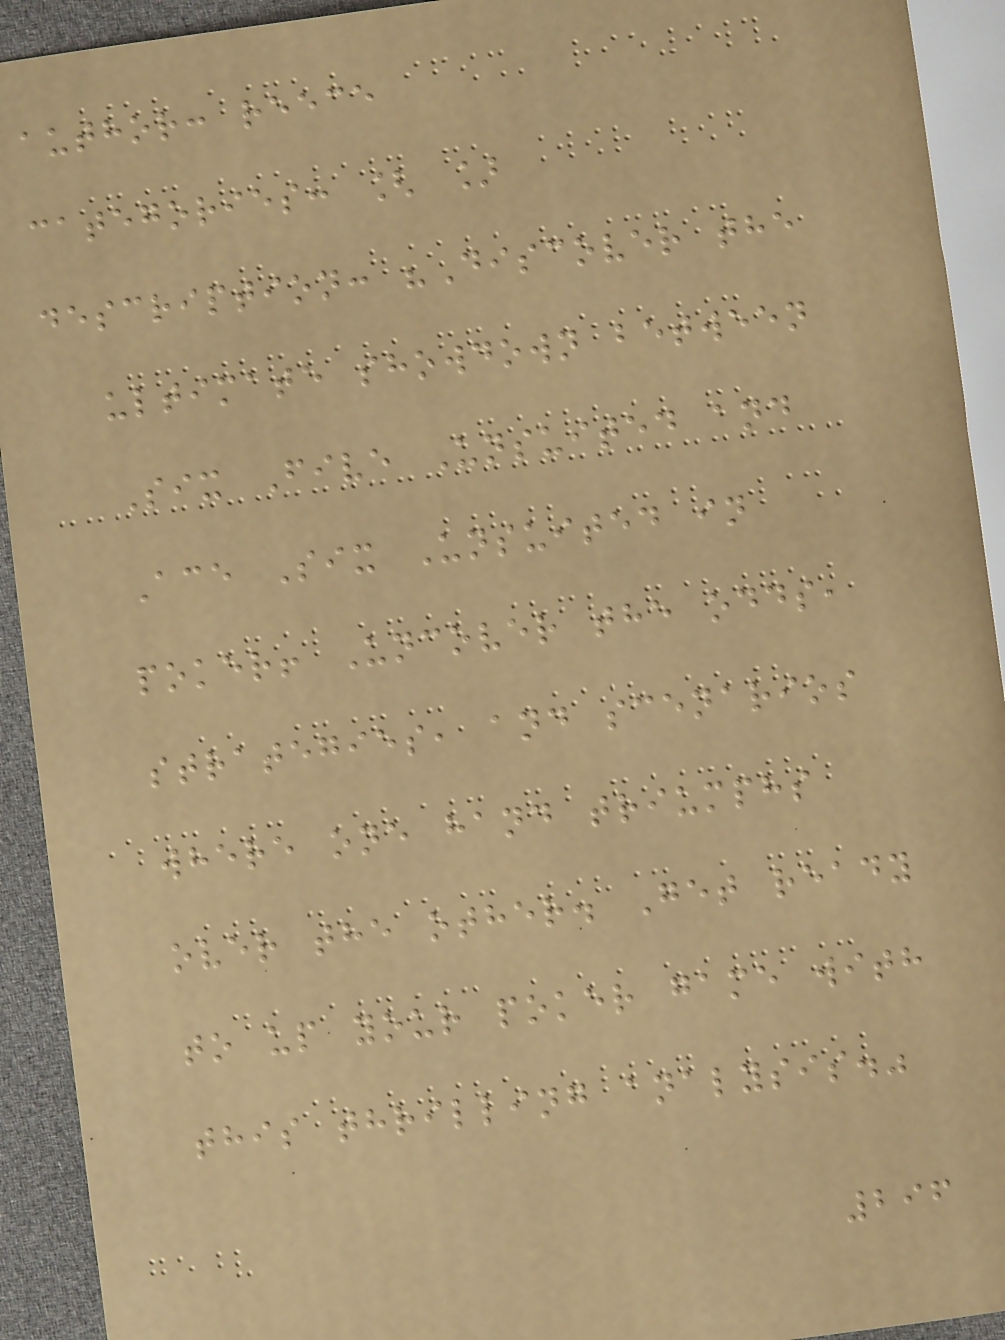author: reece
categories: [ ]
description: "Discover the
ultimate showdown between
Six Five Unsuited and
Ace Six Unsuited in
poker! Uncover the odds,
strategies, and scenarios
where one hand triumphs
over the other. Get ready
to up your poker game with
this thrilling analysis."
296
